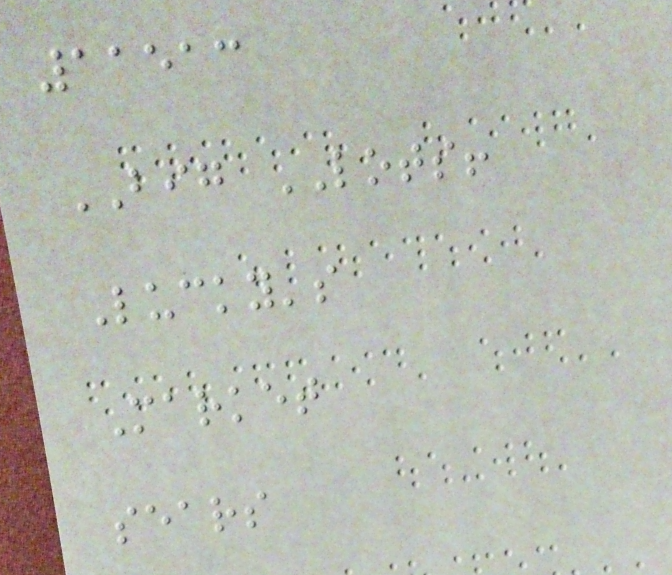11513
BIG LOTS!
Lucky's
Market
sears
